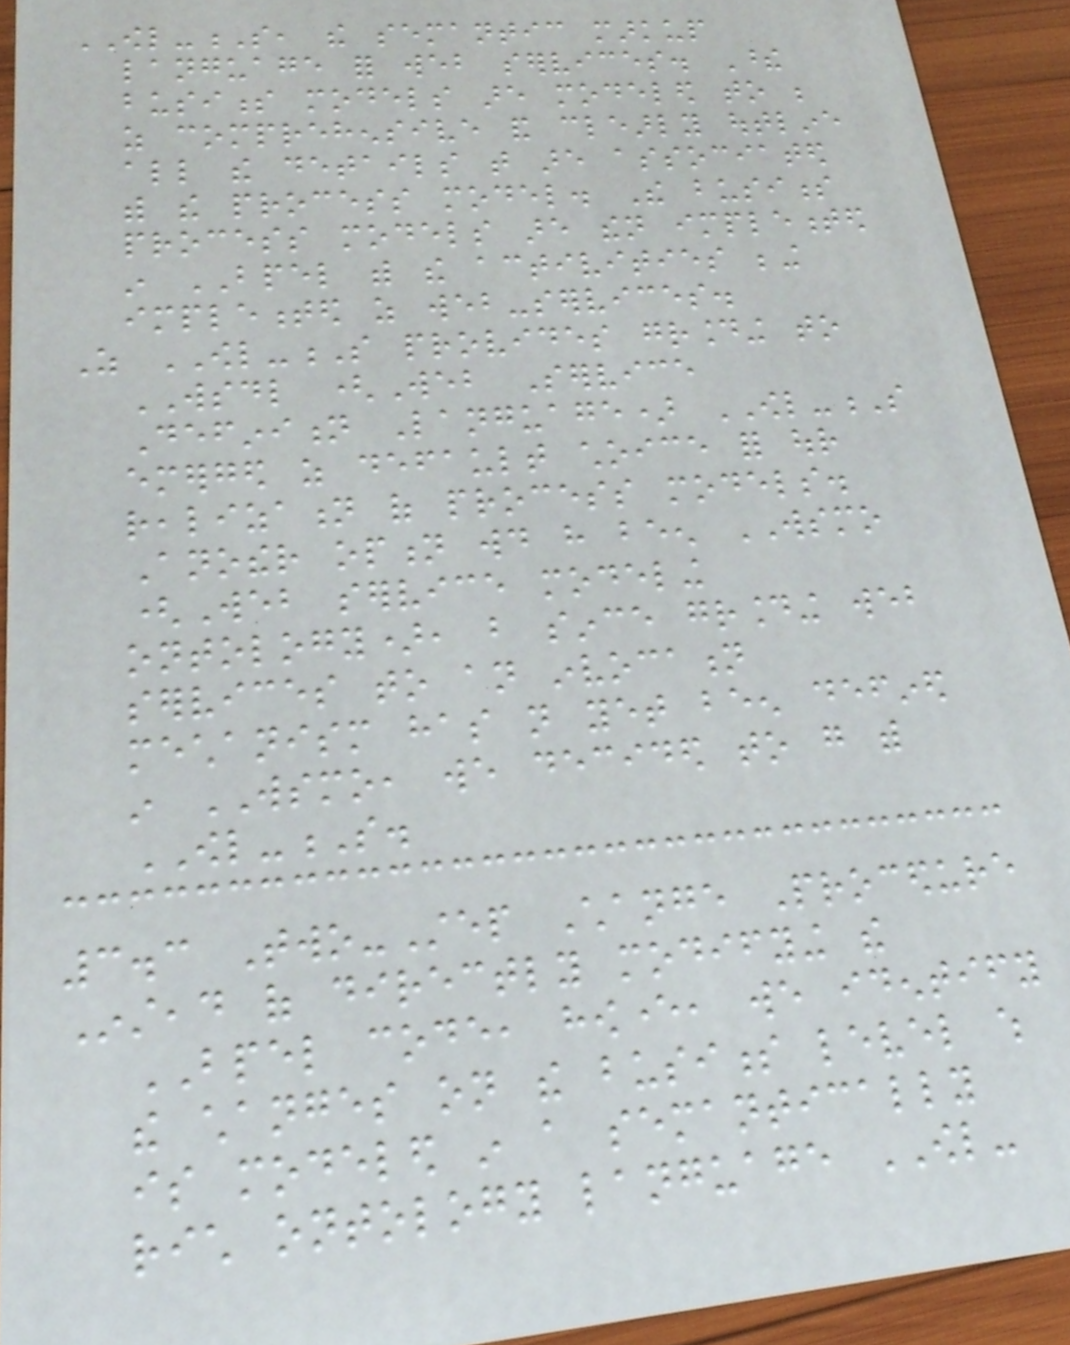OWL-S, the semantic markup
language for web services. These
business models are modeled to be
as comprehensive and clearly outline
all the details that are associated
with the process model. The business
process models are then implemented
in BPEL with the activities being
implemented as web-services.
As OWL-S provides grounding to
WSDL (Web Service
Definition Language) OWL-S
emerged as default choice for our
realization of process models.
Another option would have been WSMO
(Web service modeling
ontology), but since grounding web
services to an invocation
mechanism has not yet been defined
in WSMO, we decided to go with
OWL-S.
3.3 Two-Step Change Procedure
Instead of directly modifying the
BPEL code, however, we identify
the changes on the business level which
is modeled in a semantically
rich ontology language OWL-
